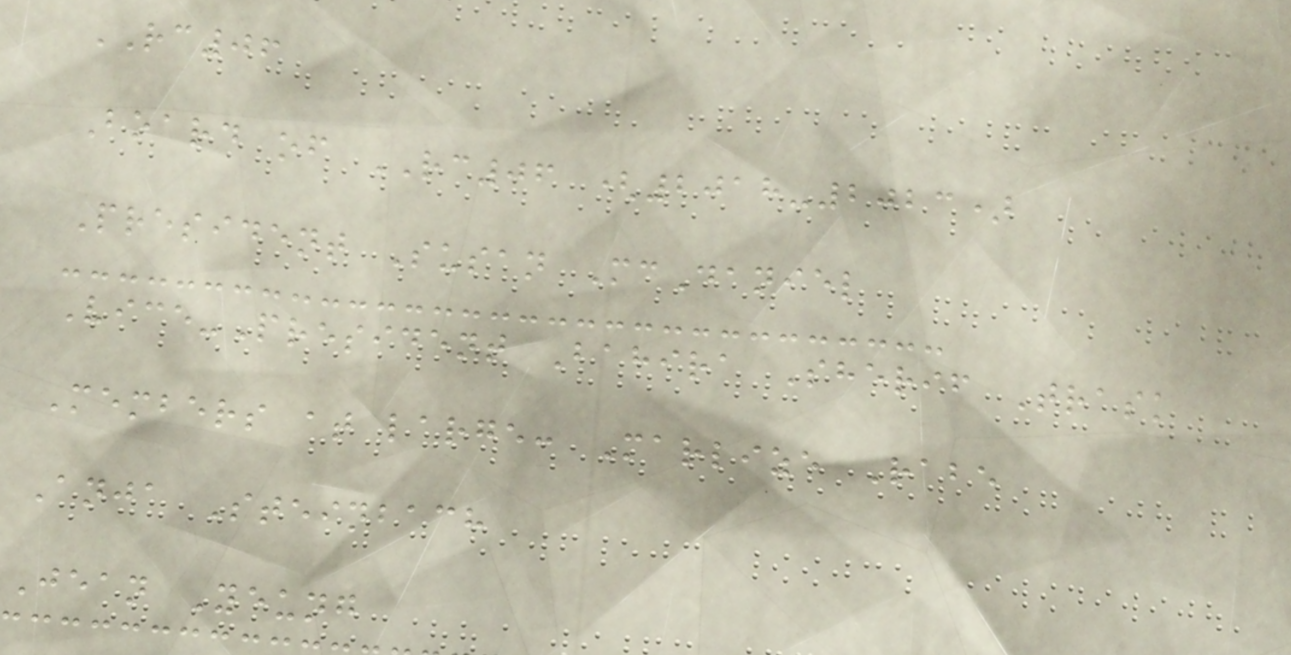RC06
Board of RC06 (2018-2023)
President Susan McDaniel
Vice-President Bahira Sherif Trask
Members at large: Marlize Rabe
Anja Steinbach
Jean Yeung
